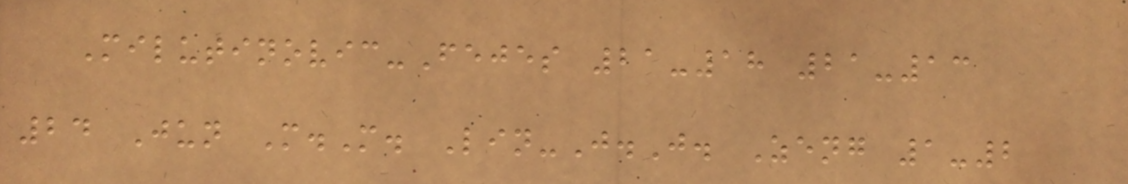Milutinovic-Fejes 21-18 21-13
24 Jun M.M. Lin-J.J. Zeng 1-2
